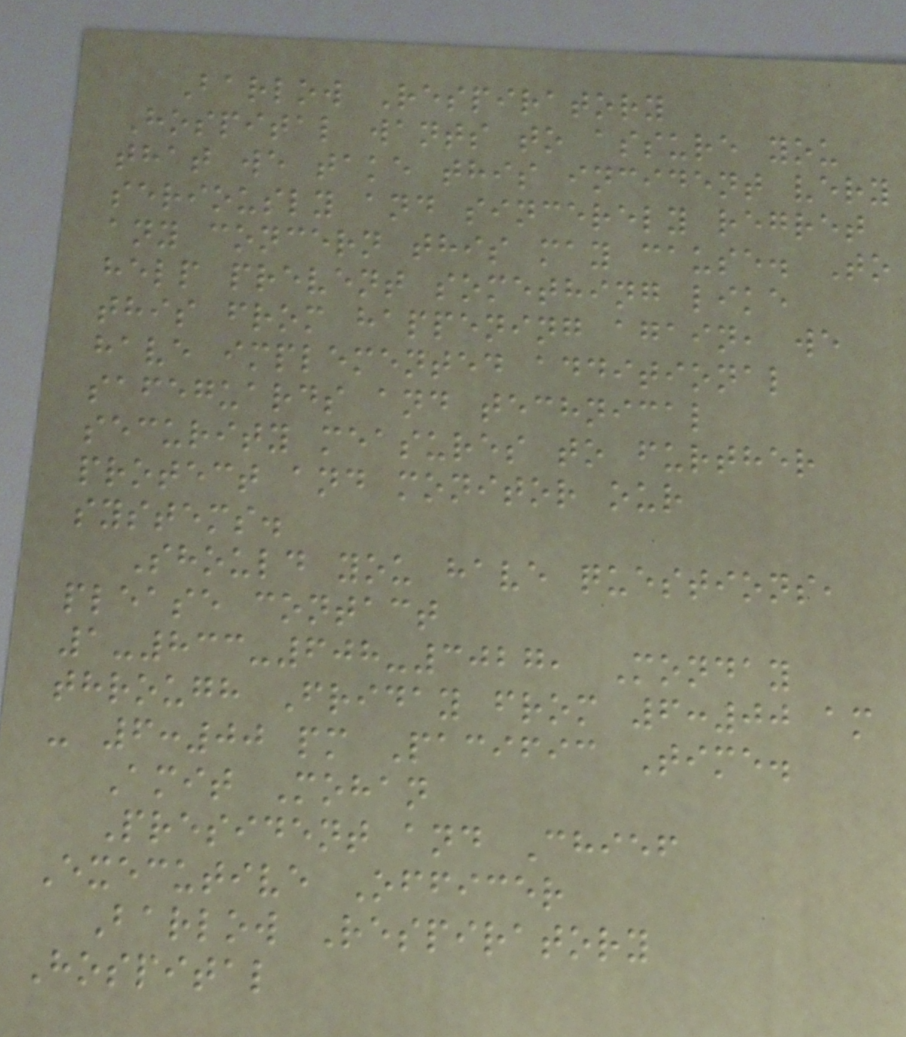Barlow Respiratory
Hospital wants to assure you
that we take this incident very
seriously and sincerely regret
any concern this may cause. To
help prevent something like
this from happening again, we
have implemented additional
safeguards and technical
security measures to further
protect and monitor our
systems.
Should you have questions,
please contact
1-833-608-3027, Monday
through Friday from 6:00 am
- 6:00 pm Pacific Time.
Amit Mohan
President and Chief
Executive Officer
Barlow Respiratory
Hospital
